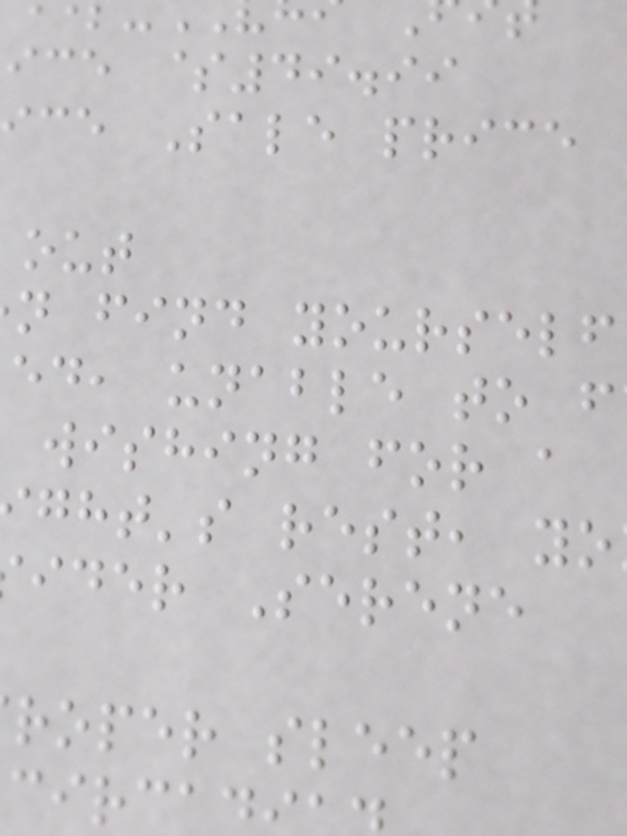ice $49.99
ce Sale price
n find yourself
ed, unable to f
wishing for a
ght's rest, yo
ider Serene
roper sleep
circa
